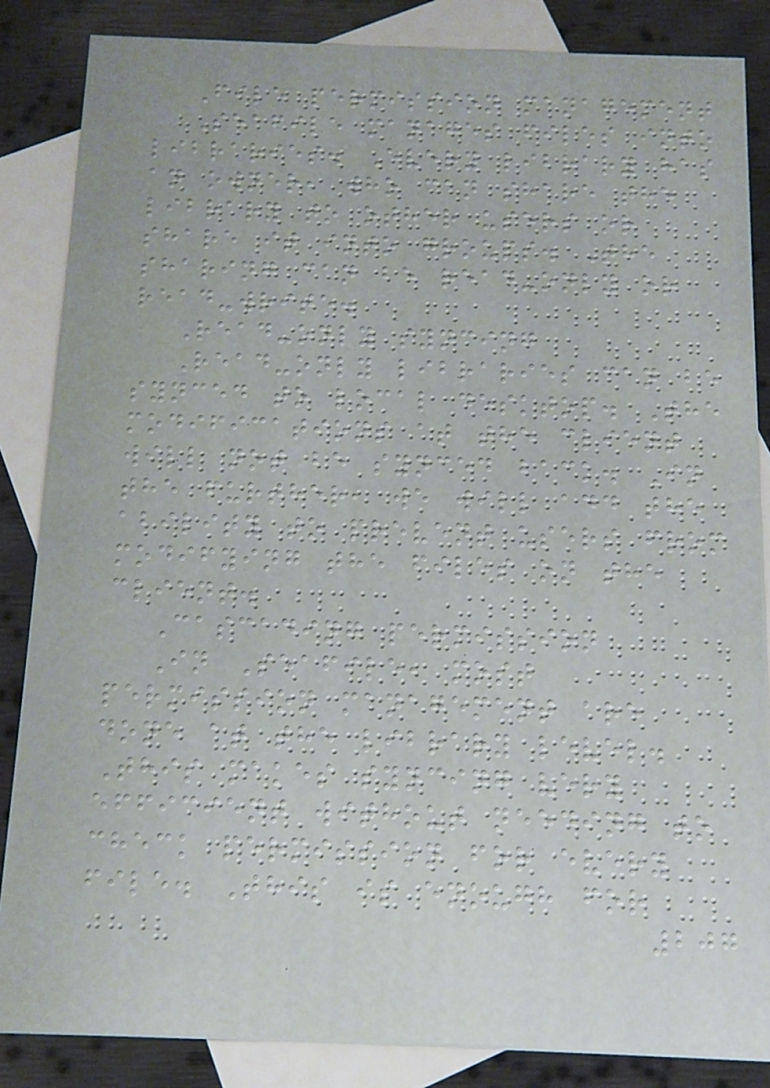File permission management
Seafile manages files into
libraries. Every library has
an owner, who can share the
library to other users or
share it into groups. The
sharing can be read-only or
read-write.
Read-only syncing
Read-only libraries can be
synced to local desktop. The
modifications at the client
will not be synced back. In
the further, we will add the
ability to prevent users from
modifying the files on the
client.
Cascading permission
In Seafile, most
permission management are
done at the library level.
This makes syncing very
efficient without needing to
check permission for every
file. This is enough for
207
